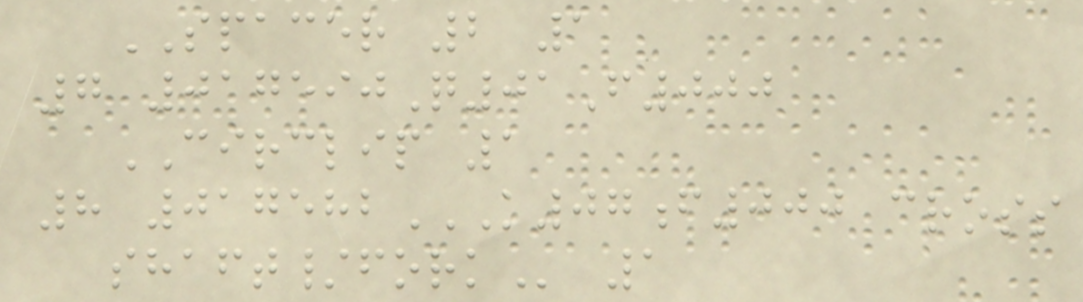SPACER 2 1
7 017590Q01F000
CIRCLIP 1
8 017582K07F000 CROSS
SHAFT/FORK 1
